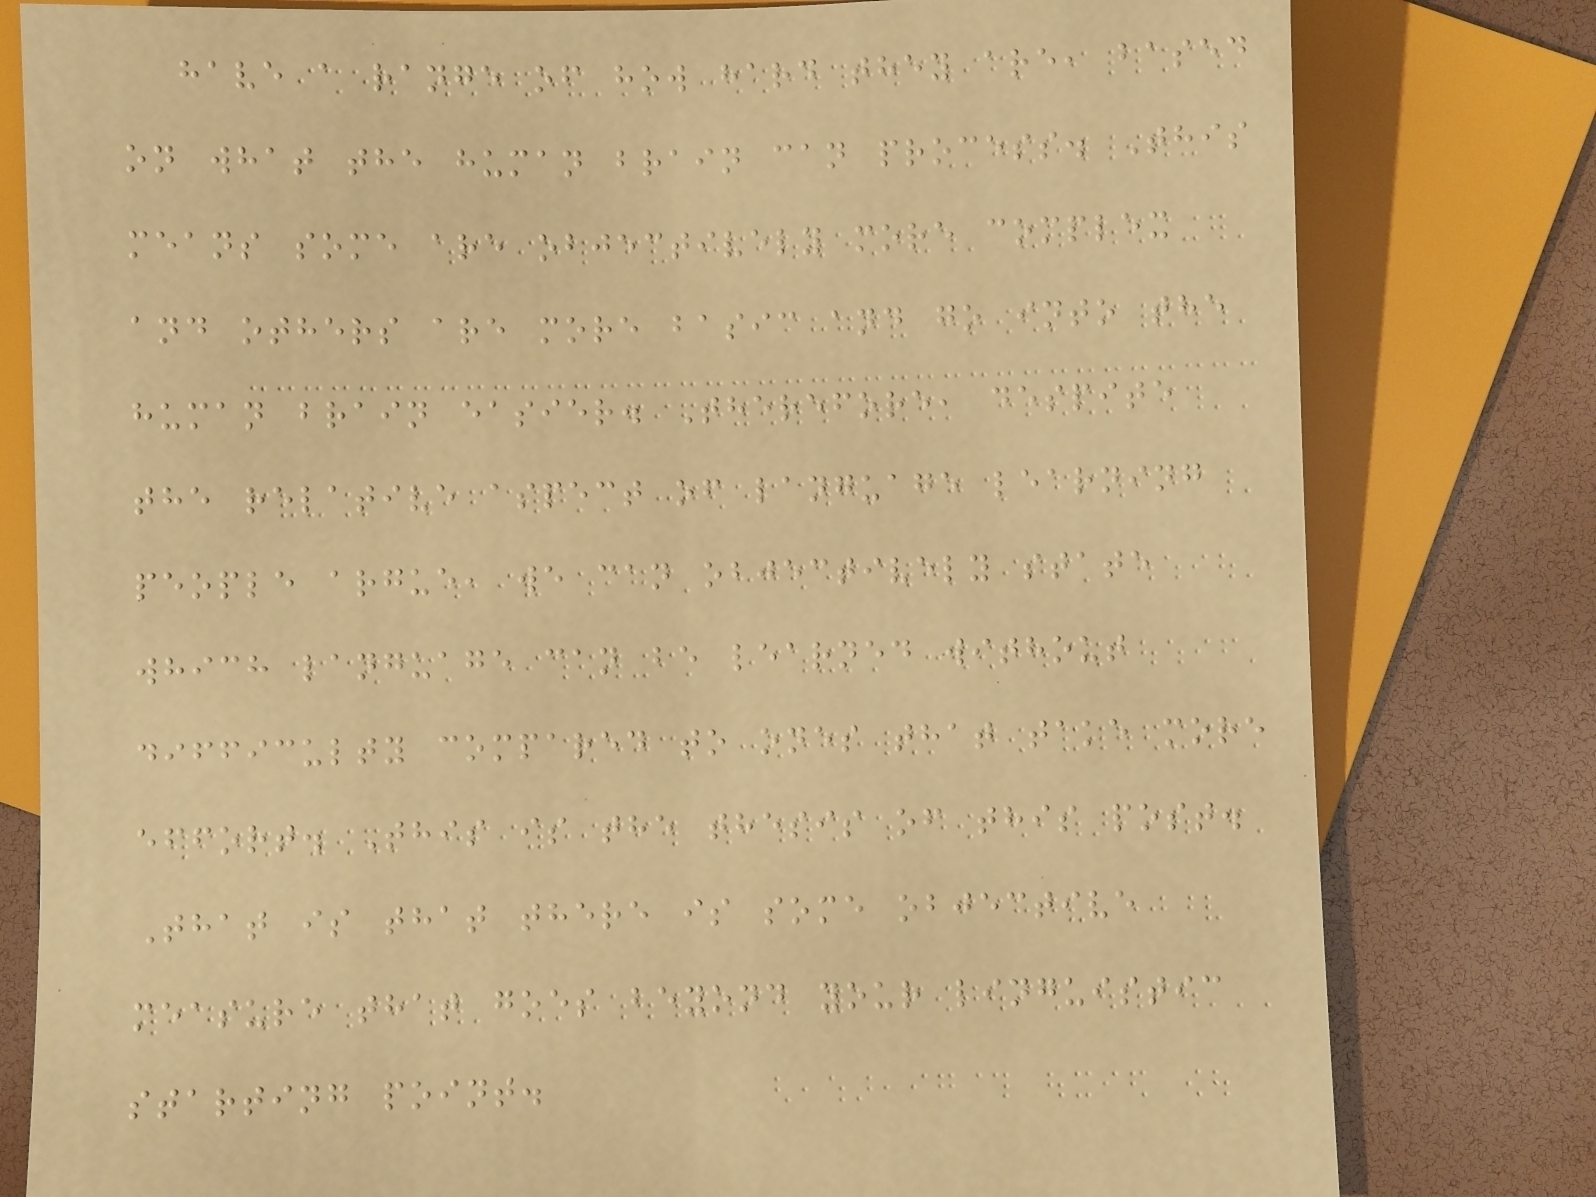have a range of how hard they are, based
on what the human brain can process. This
means some are objectively more complex
and others are more basic and go into the
human brain easier. Therefore, despite
the relative aspect of language learning
people argue, we can objectively state
which language can be learned without
difficulty compared to ones that take more
effort. This is the thesis of this post.
That is that there is some objective
measure that goes beyond your linguistic
starting point.
